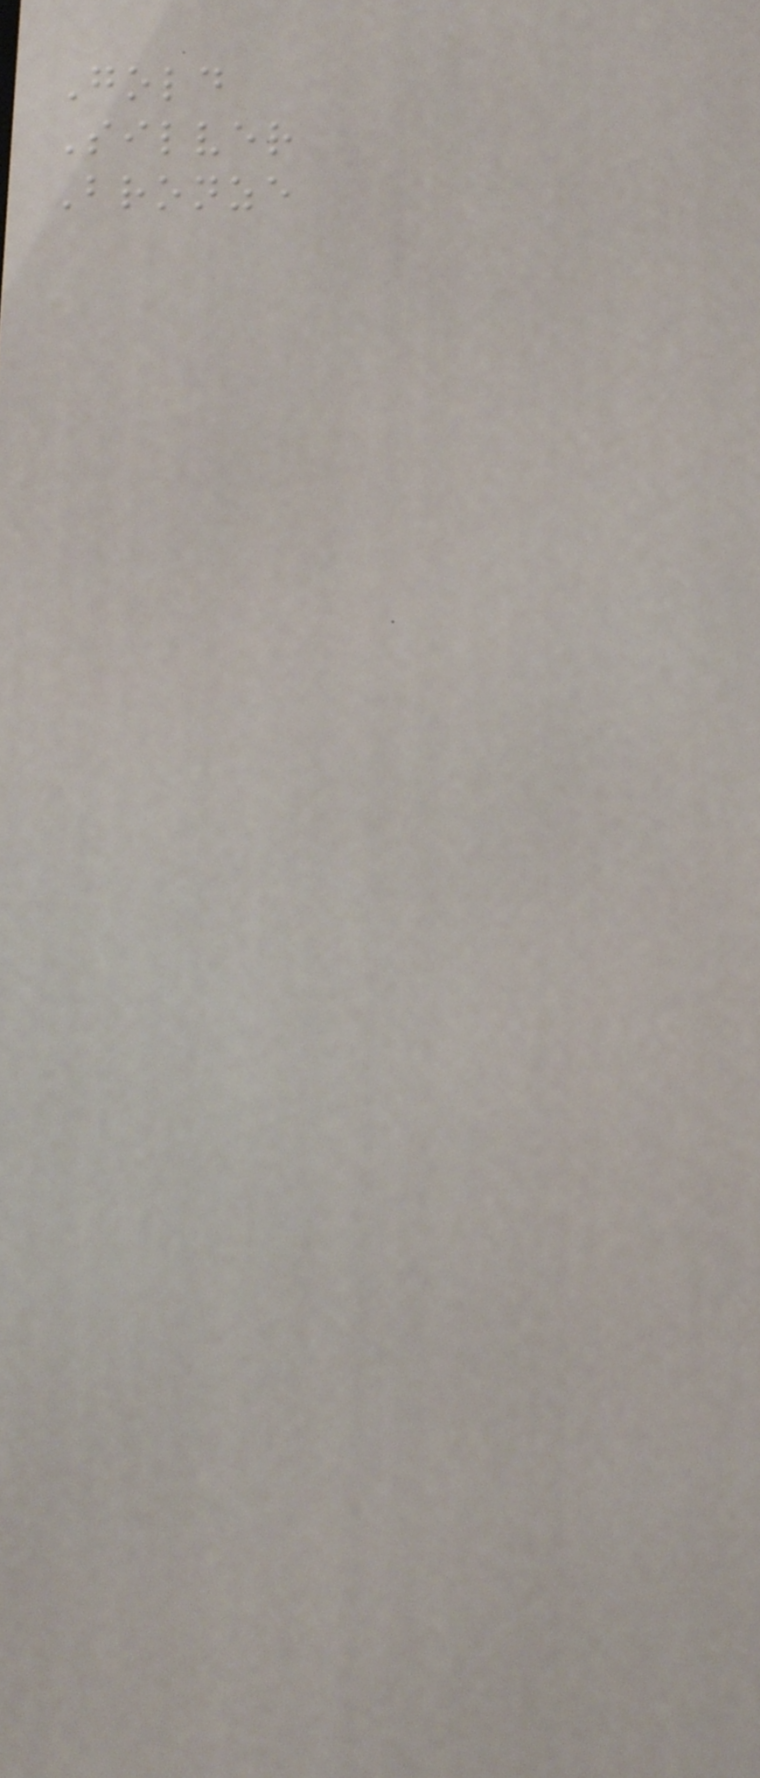Gold
Silver
Bronze
